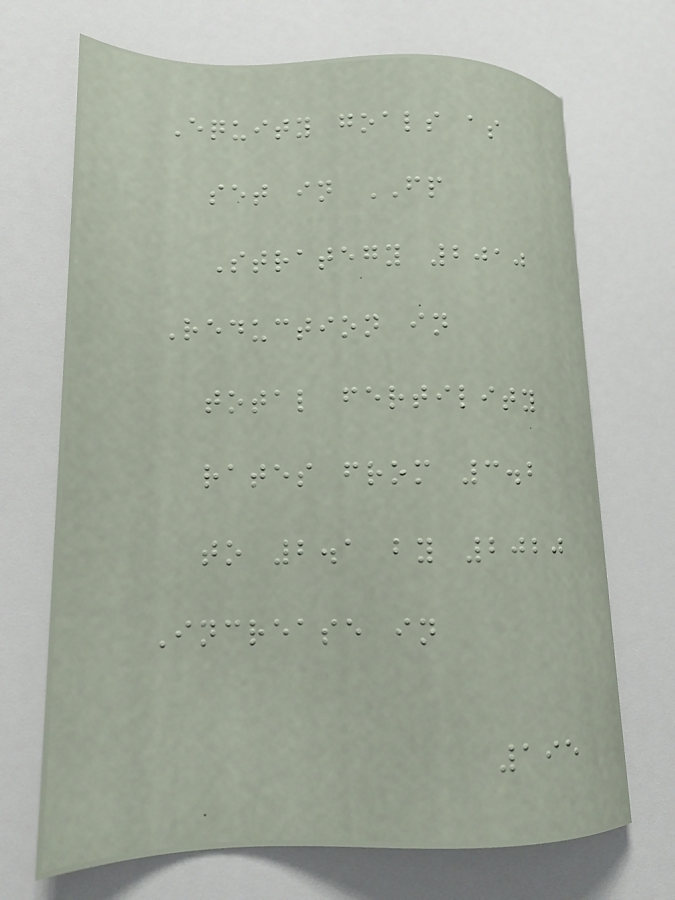Equity goals as
set in FP
Strategy 2010
Reduction in
total fertility
rates from 3.2
to 2.1 by 2020
Increase in
195
